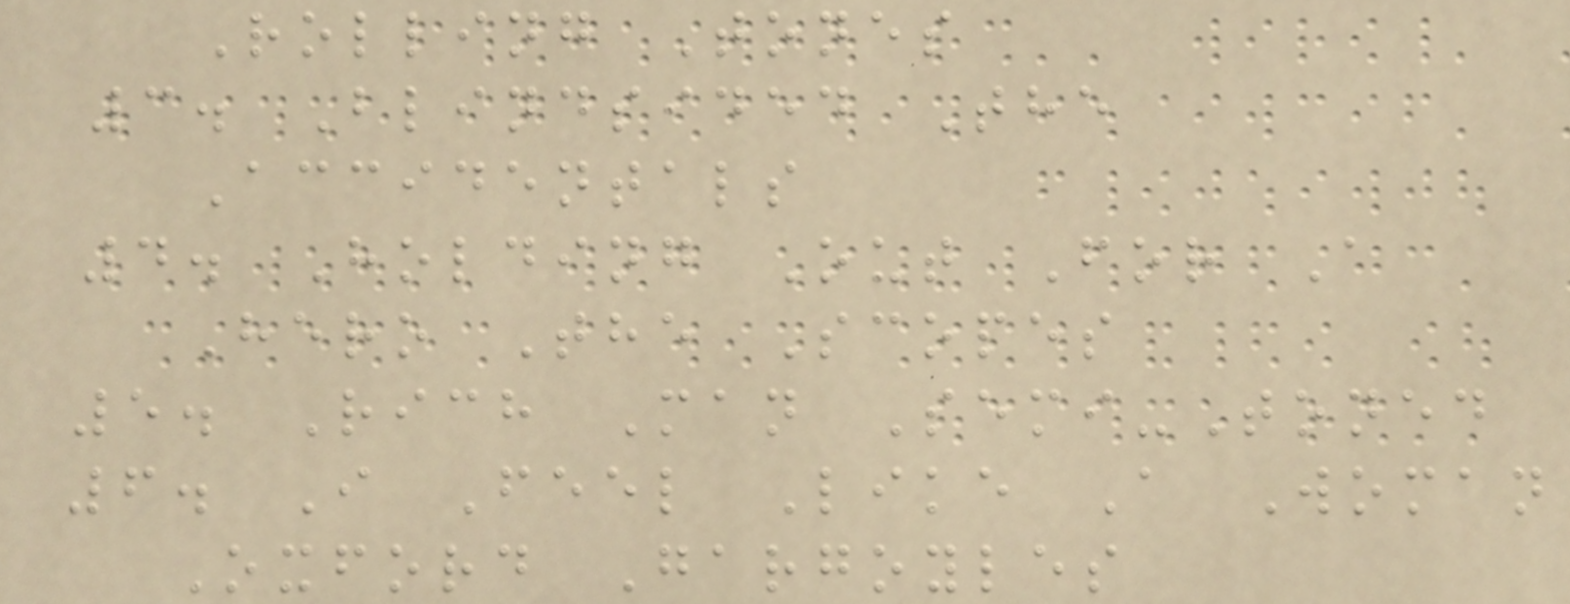Rolling Tones
3. Blindsided The
Accidentals
4. Holding Out For A
Hero The Scopes
5. Rich Man Semi-Toned
6. I Feel Like A Woman
Oxford Gargoyles
